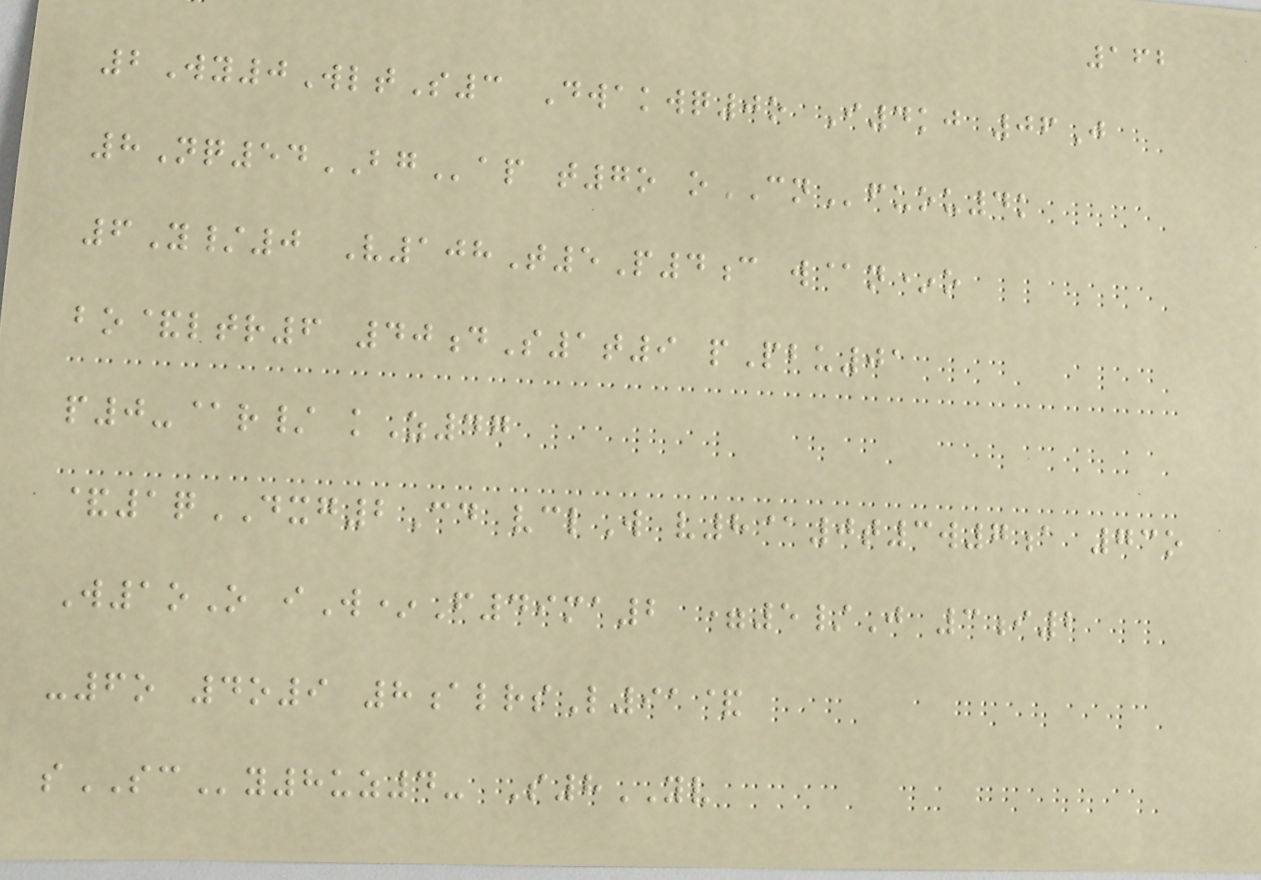162
2Wy0WltS3 Dwakwq0o I4kj 06J
8Nq54BGap t7o oCNfuou4k
6Y/0 V108T5P4c w@n*o
bo&ltr6 40dS1t9 pPbu01
p0-@r/ kZ47
&1qDXG2Cd vclW v8@0t3w7a 73o
W1oO iW*F49ma2 =5/J 3i2
-6o 4o9 8alrsL91&
sSCy8uz4- S8YV
